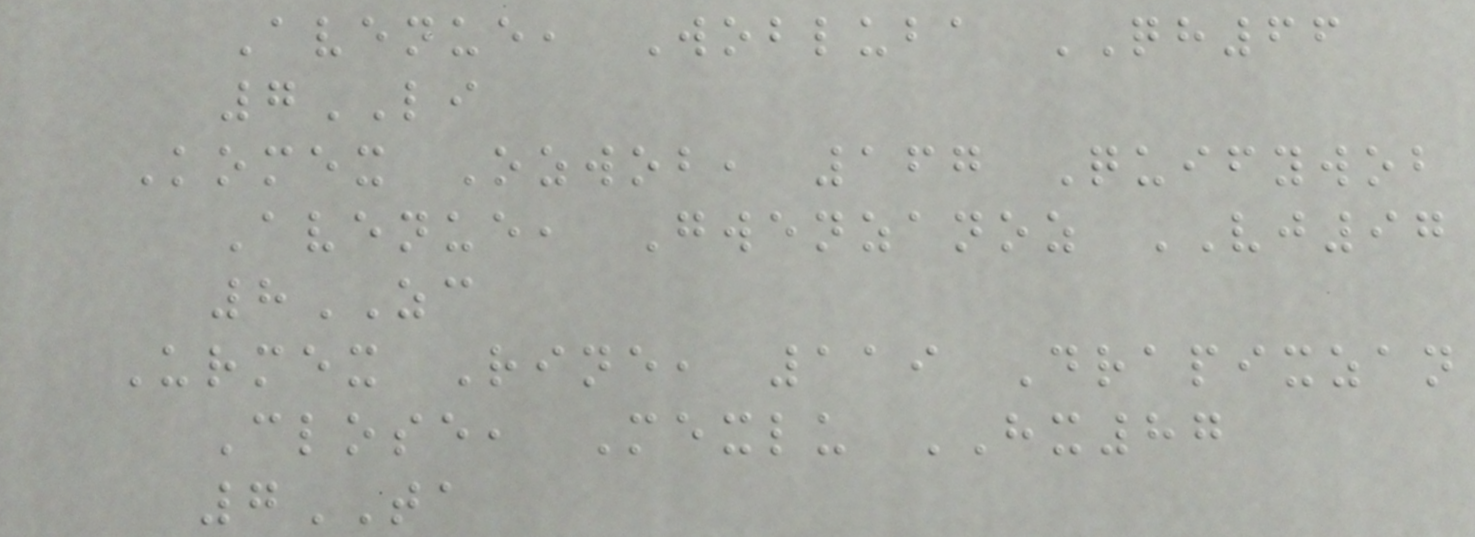Avenue, Wobluba QH66
7LI
Komex Ozwob, 167 Quifywob
Avenue, Gwenzanoz VJ97
8ZC
Urmex Rine, 119 Drapixzan
Close, Mexlu HX87
7TA
